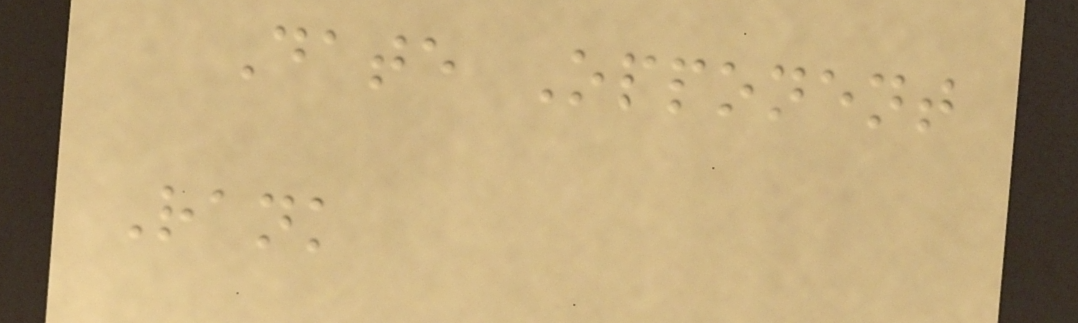Date Opponent
Rank
